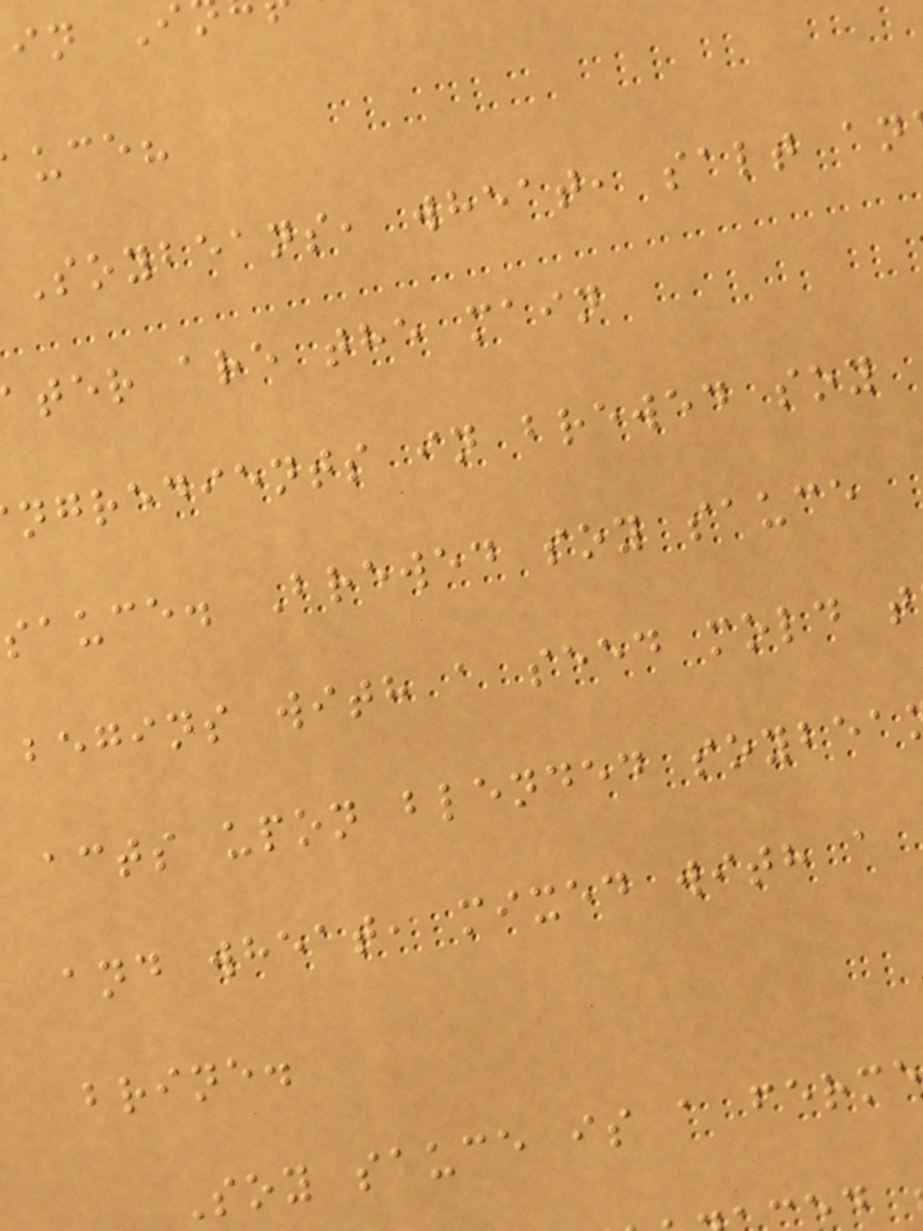uce?
Soybeans, wheat, salt an
ter are the main
ngredients in brewed soy
sauce. Brewed soy sauce
begins with a seed mold t
acts upon blended soybea
and wheat, mixed with a
brine.
Soy sauce is a ferme
